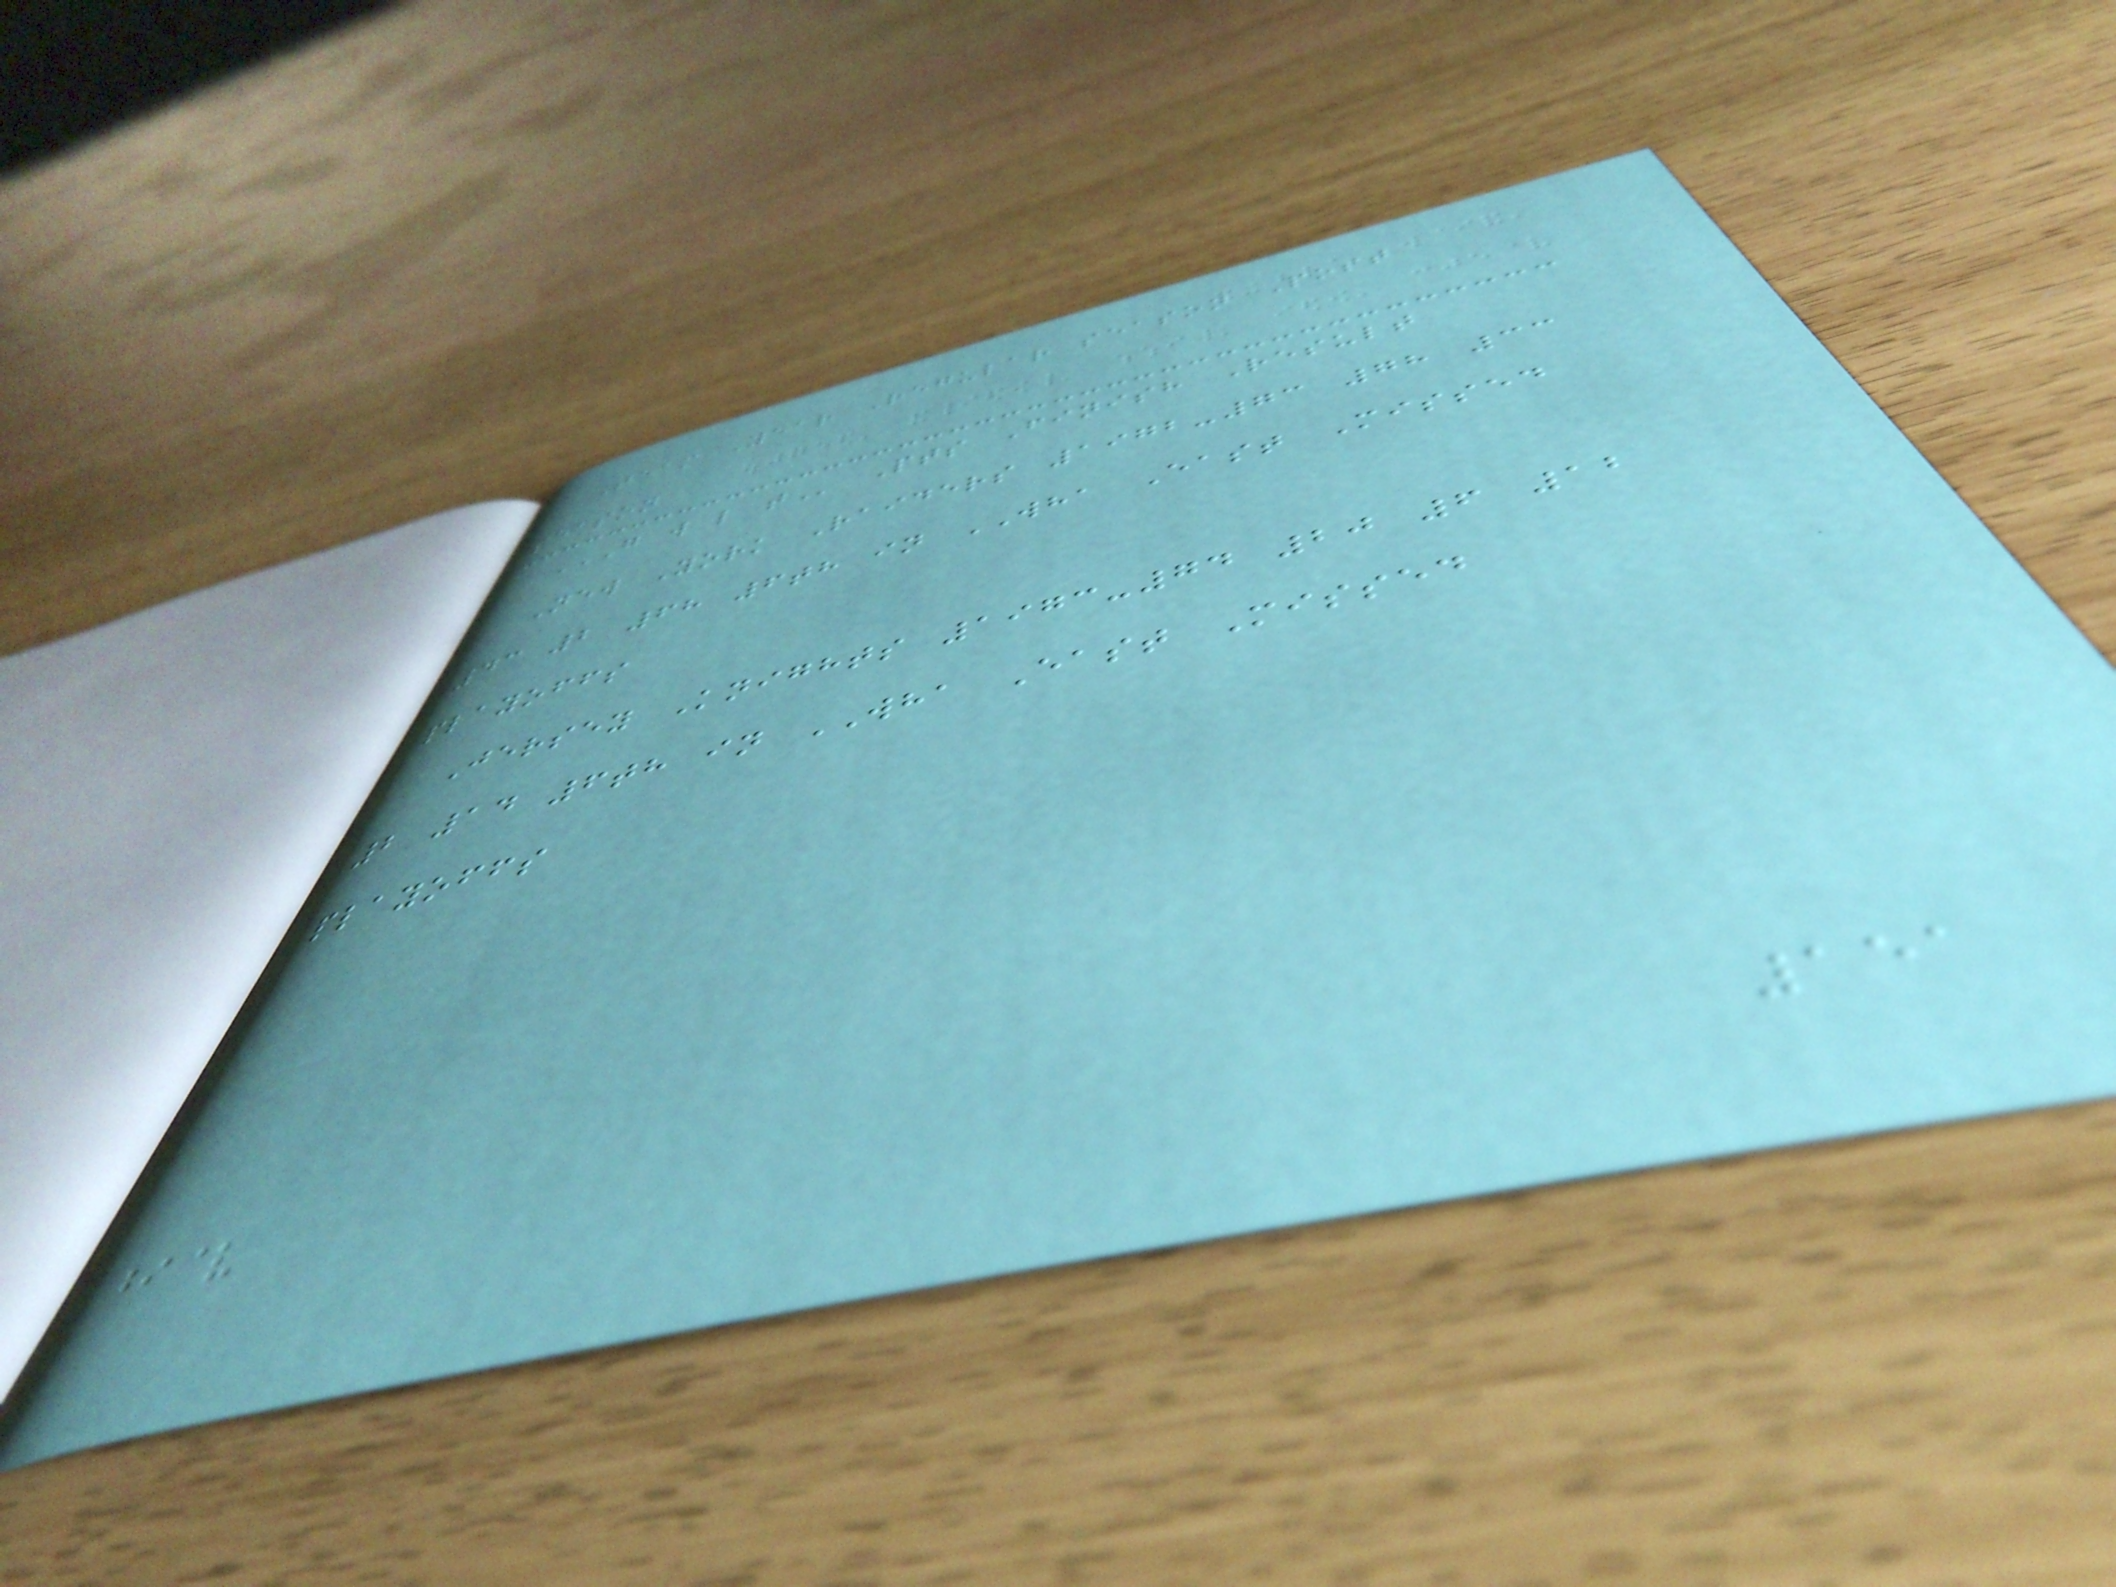Team Year Regular season Post
season
G W L T Pts Finish Result
New York Raiders 1972-73 78 33
43 2 68 6th in WHA East Missed
playoffs
Jersey Knights 1973-74 20 6 12
2 14 6th in WHA East Missed
playoffs
151
